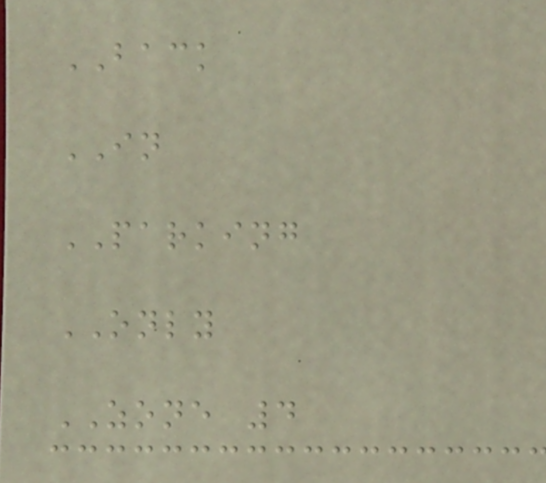BACK
IN
PARKING
ONLY
ZONE 4
